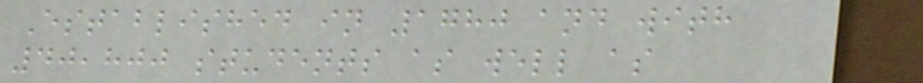Established in 1780 and with
40,800 students as well as
